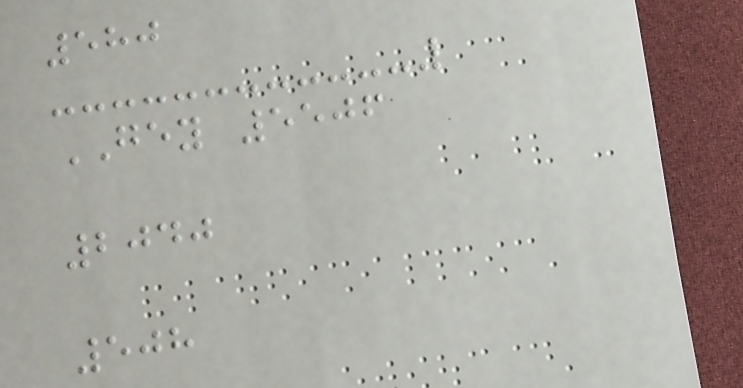580
GEY 5506
2040
508
